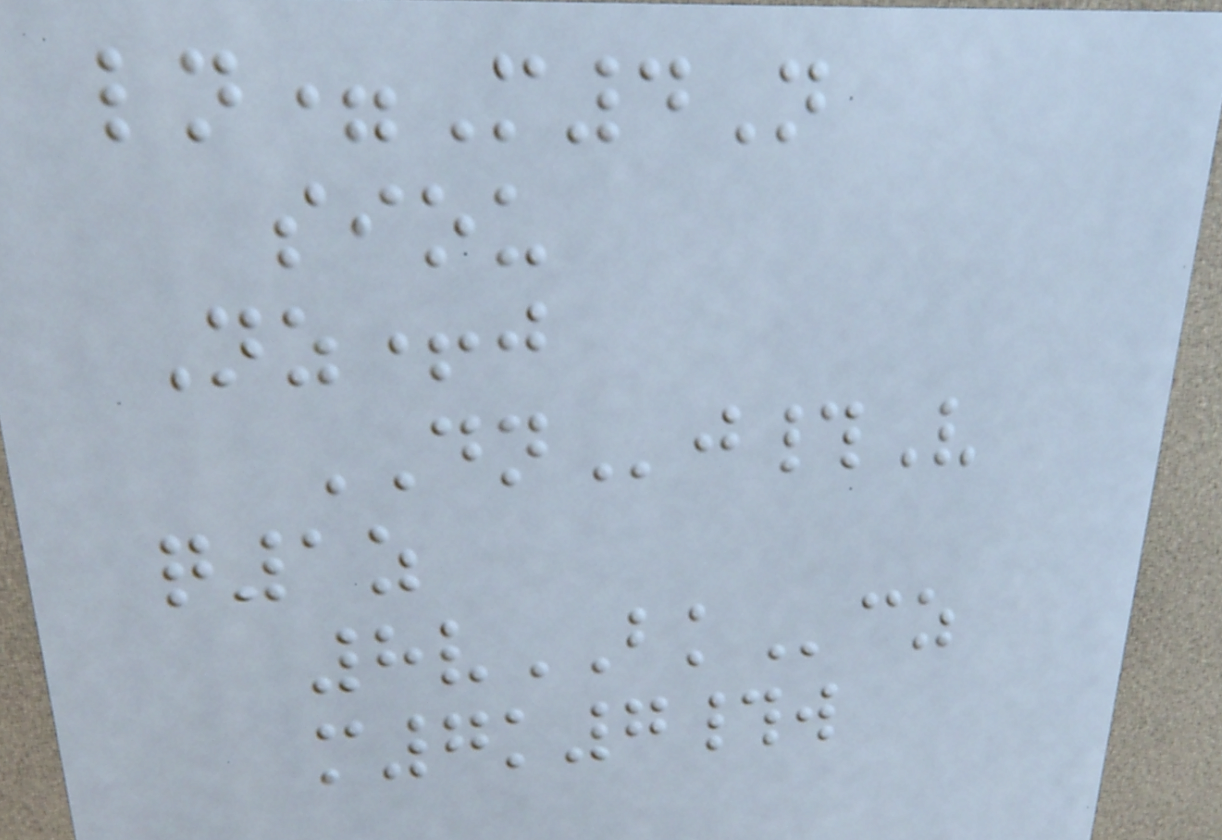ln=M4N
siou
Nz+j
DNj#V
q1z
8vBKcz
m7k7#w
